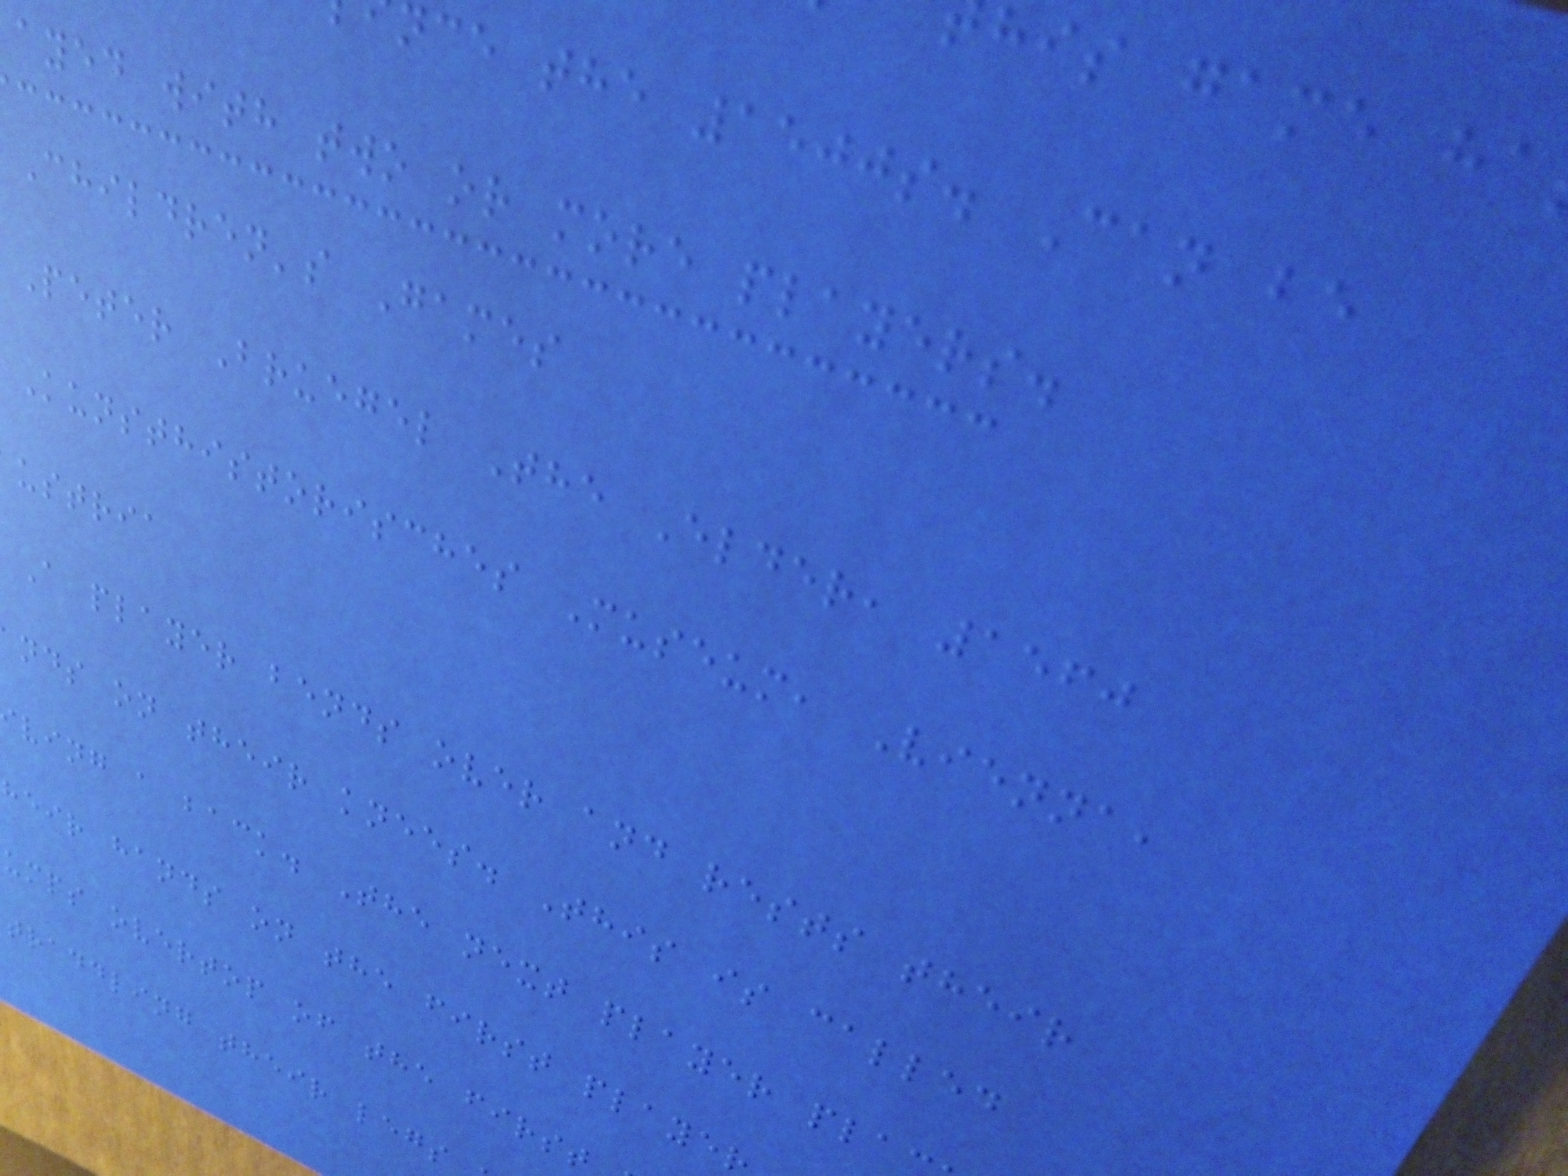his game ha
nce the 1500s. Can be
ayed with two or more players.
Children's Games
Peter Bruegel The Elder, 1560
Kunsthistorisches Museum, Vienna,
ustria
A player bends over and rests their
nds on their knees. This is called
ving a back. The next player pla
heir hands on the first playe
umps overtop of the first
traddling their legs
